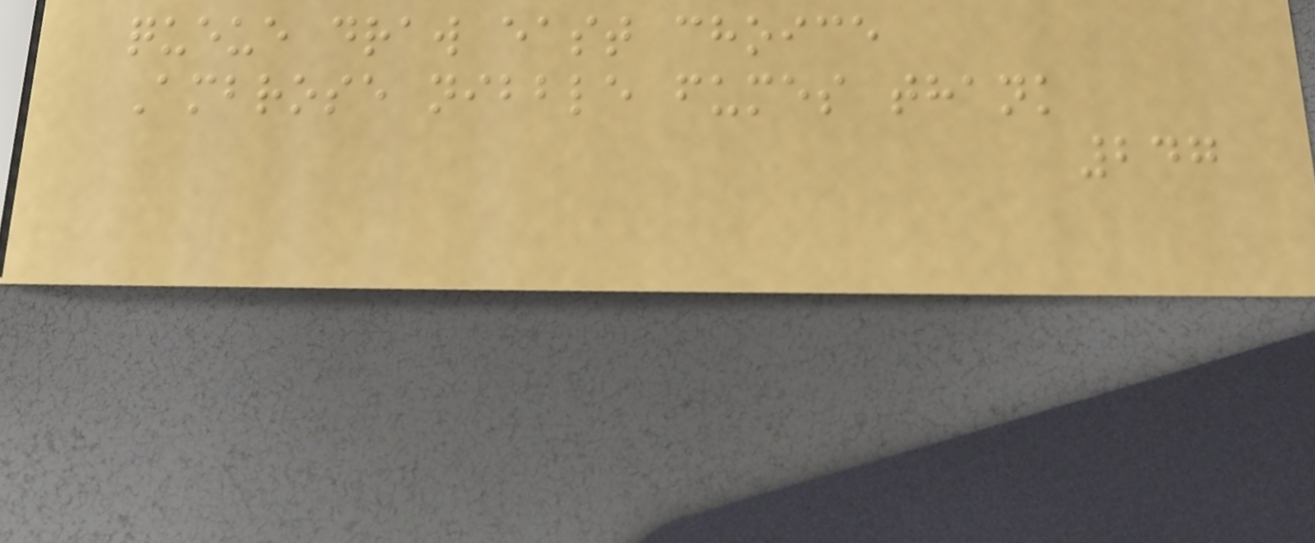queue draw east choice
Ambrose nibble fumes thank
247
